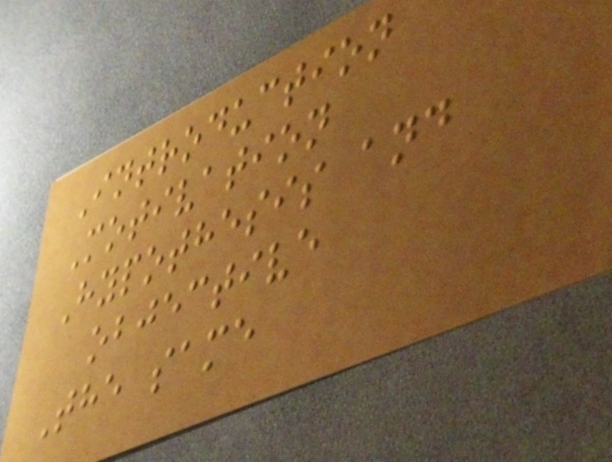Introduction
Motivation
Hypothesis and
objective
The same
